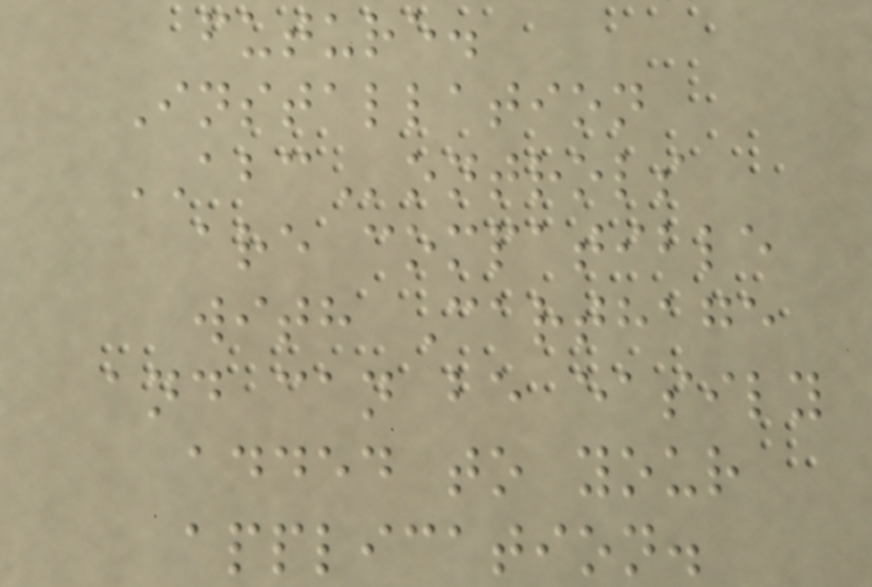future.
Installation
ABControls
are compatible
with Carthage
and can be easily
added to your
application.
